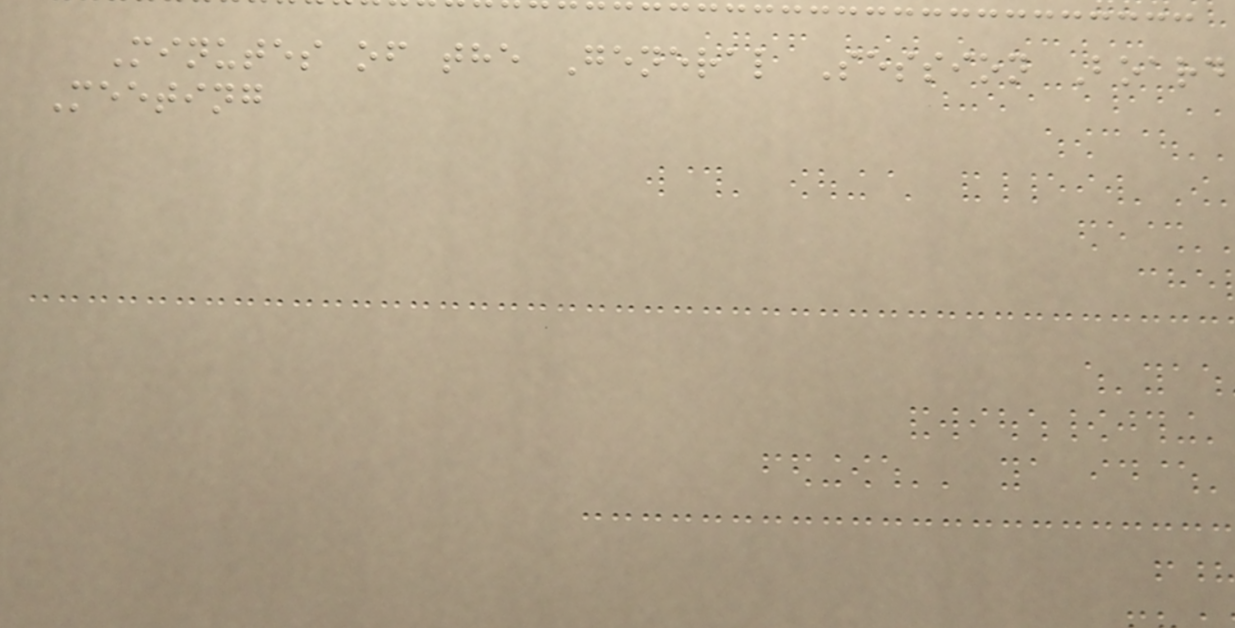Minutes of the General Session Board
Meeting
